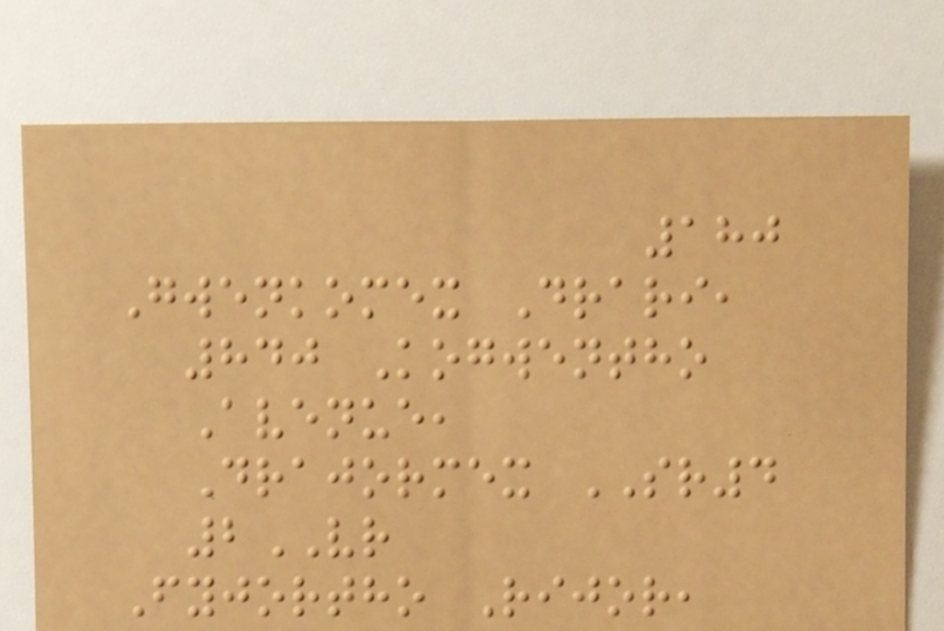180
Gwenkomex Drari,
840 Kogwentho
Avenue,
Drajormex SR4
2VR
Fyjortho Rijor,
